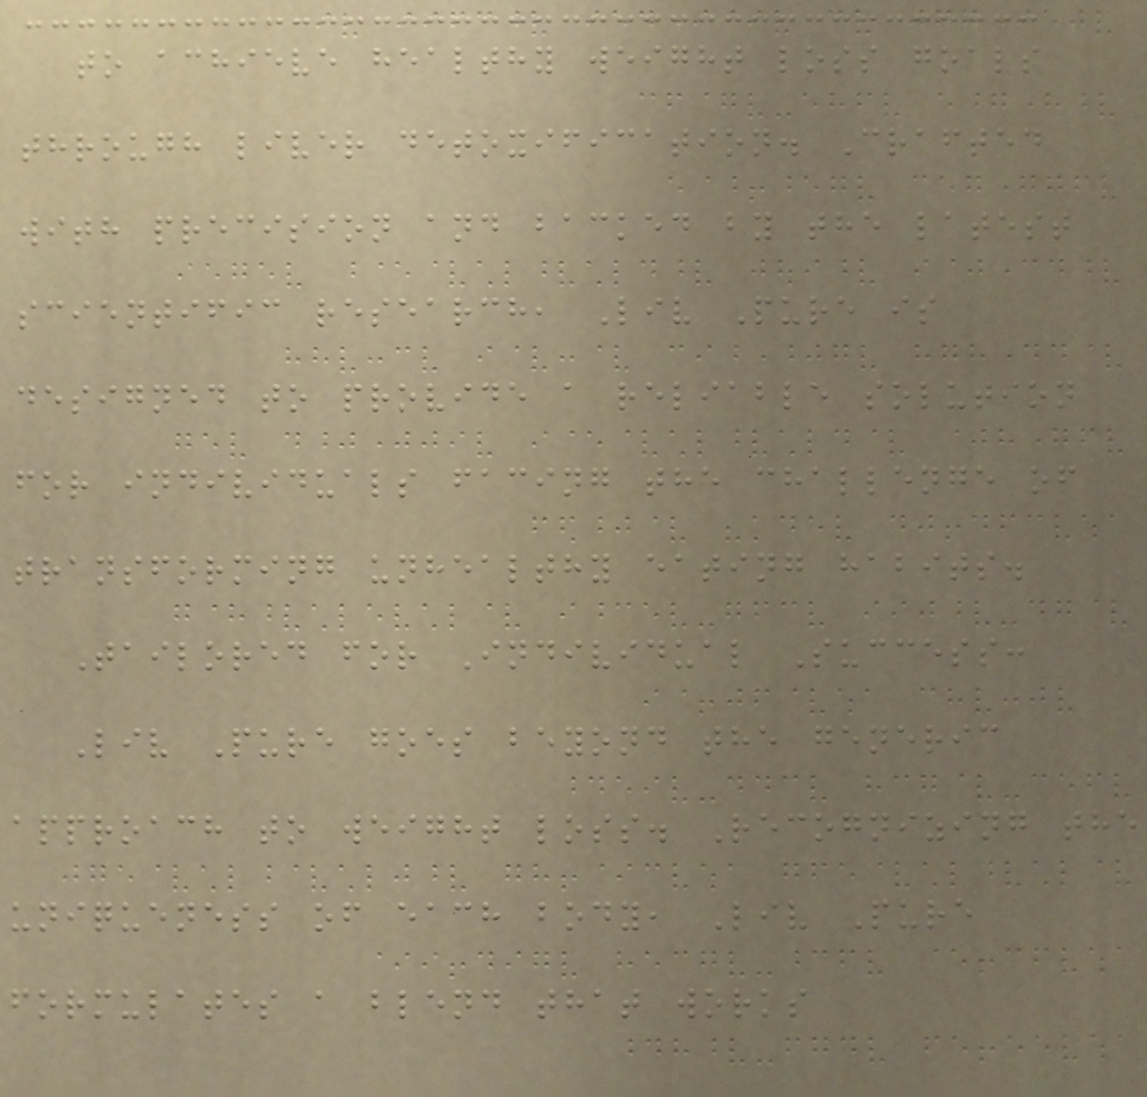to achieve healthy weight loss goals
through liver detoxification. Crafted
with precision and backed by the latest
scientific research, Liv Pure is
designed to provide a reliable solution
for individuals facing the challenge of
transforming unhealthy eating habits.
Tailored for Individual Success:
Liv Pure goes beyond the generic
approach to weight loss. Recognizing the
uniqueness of each body, Liv Pure
formulates a blend that works
